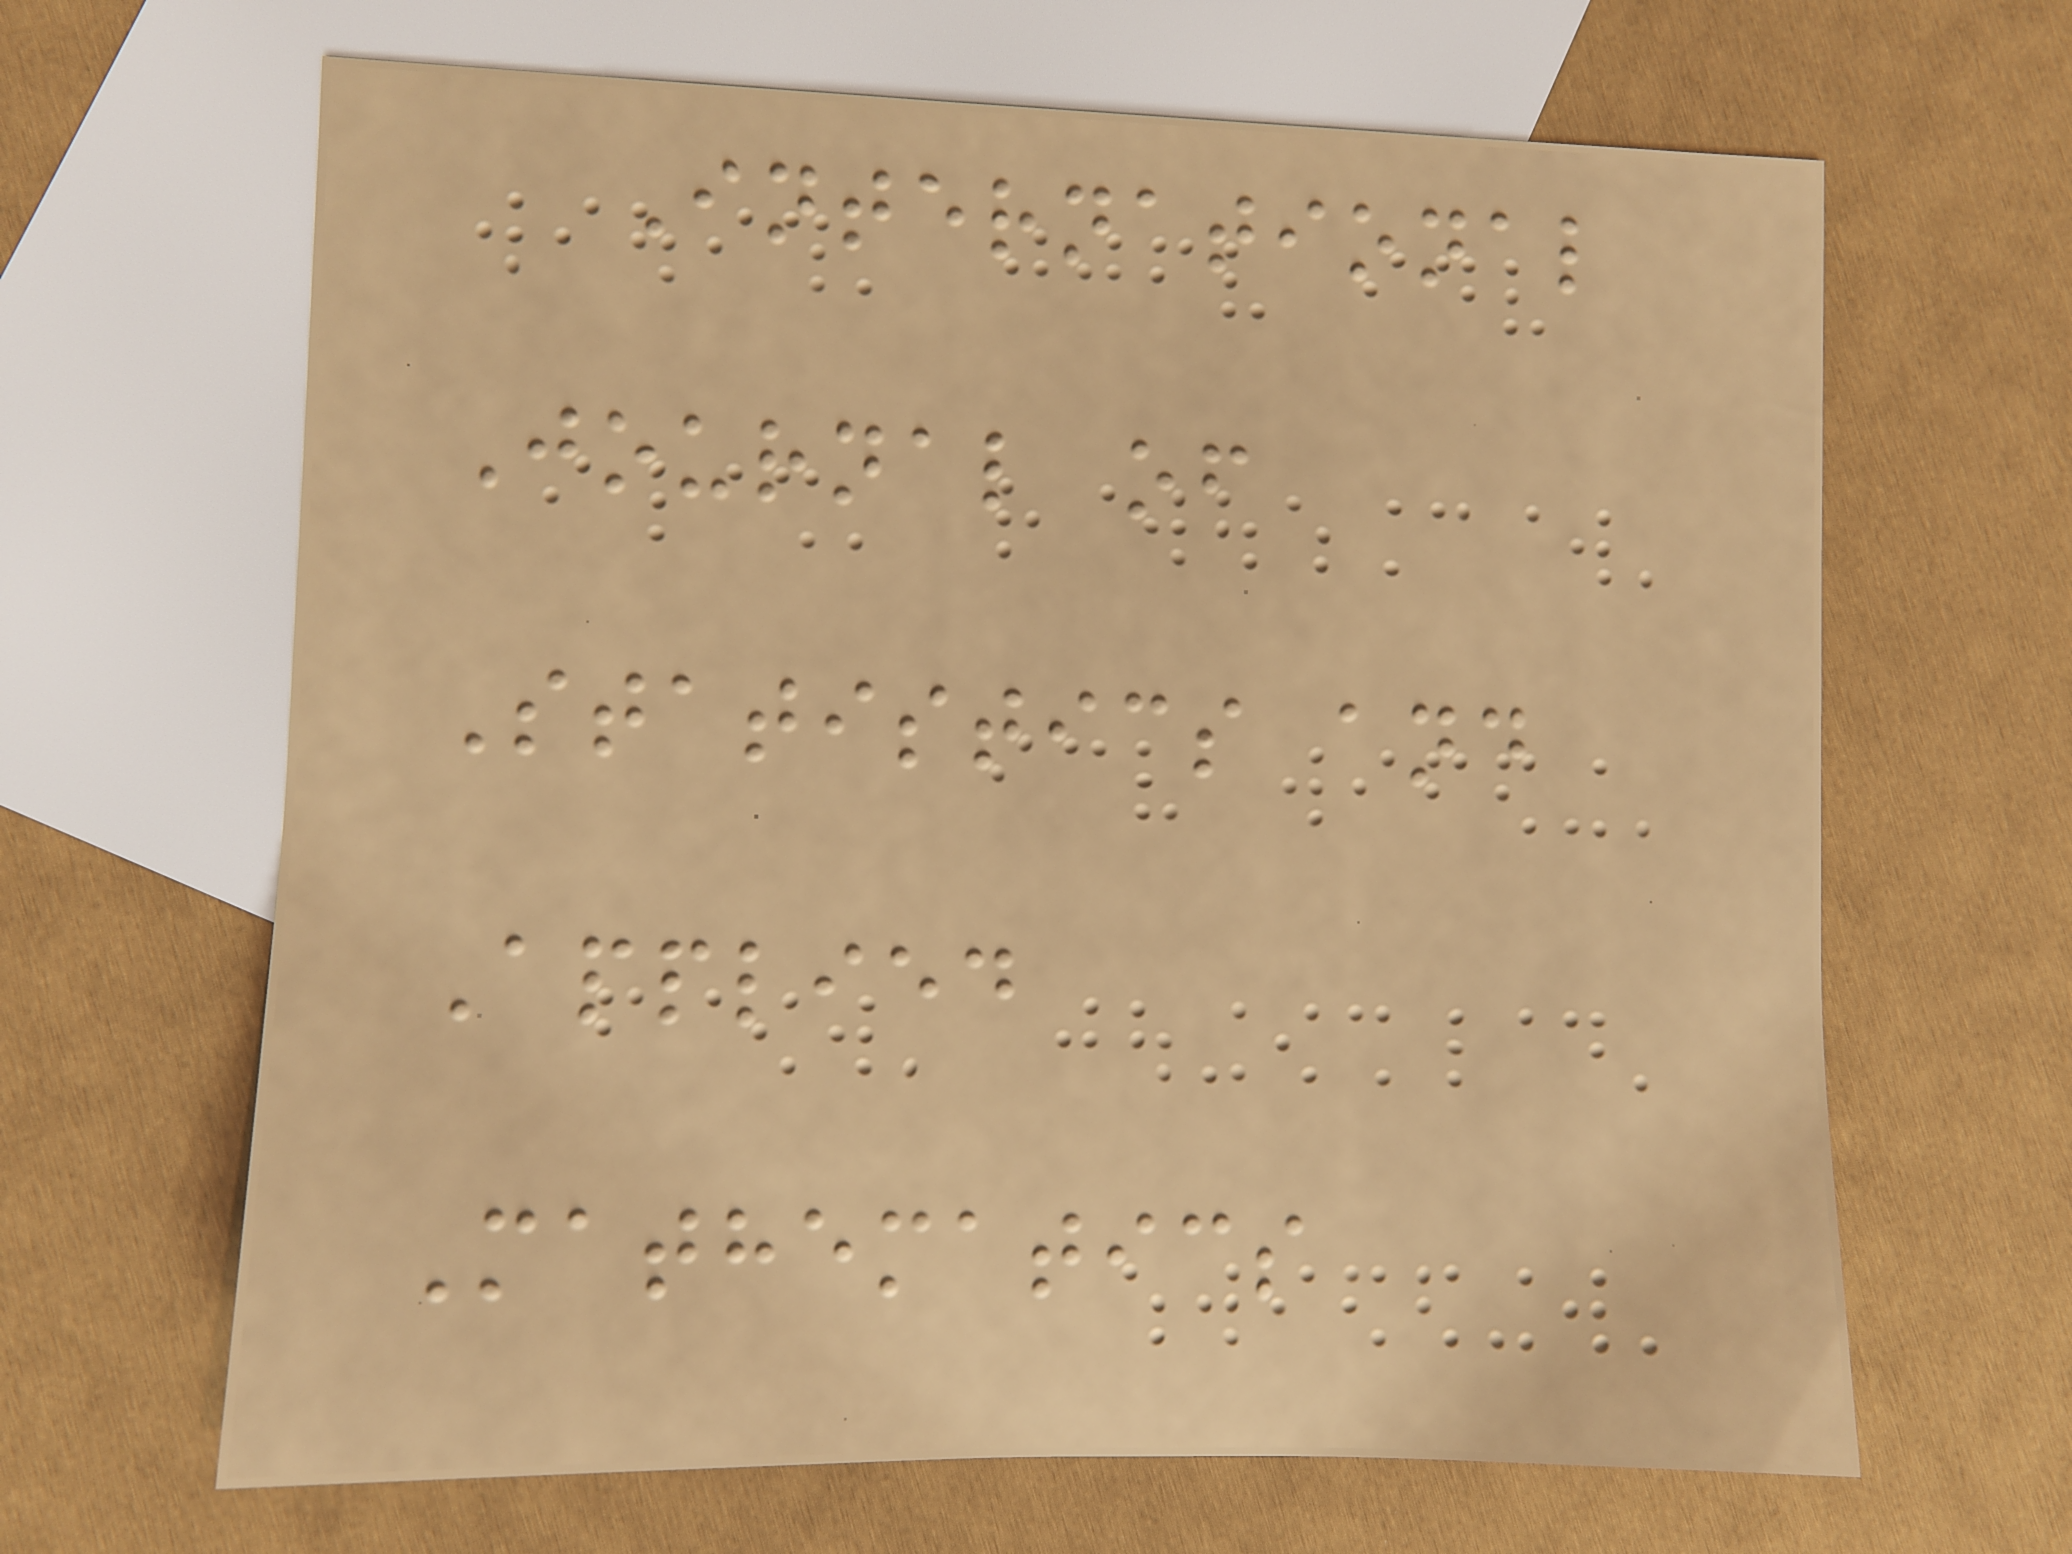International
Journal of
Statistics and
Applied
Mathematics
